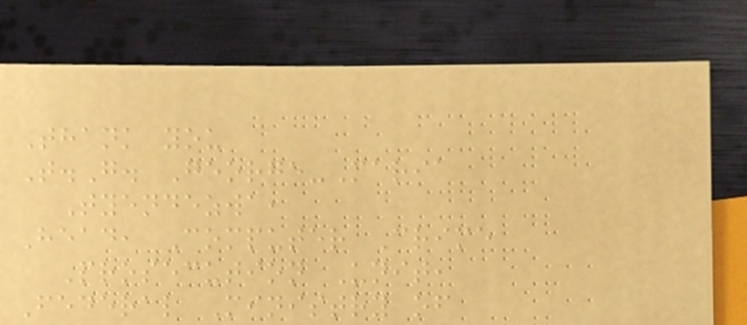Thank you
T.G. George-Maria
Tyendezwa,
Head, Computer Crime
Prosecution Unit,
Federal Ministry of
